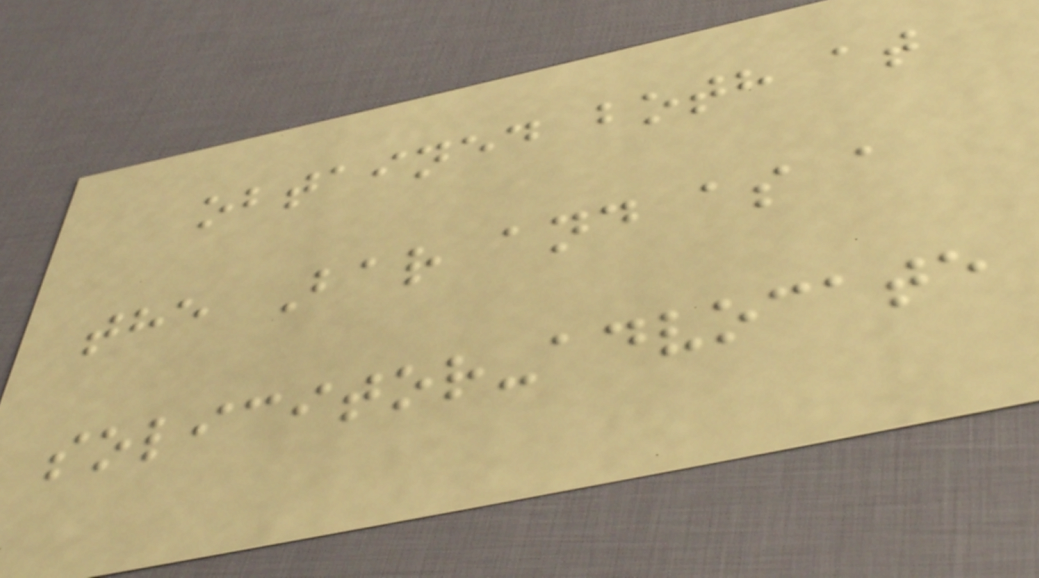obtained both at
the Bar and as a
solicitor-advocate
